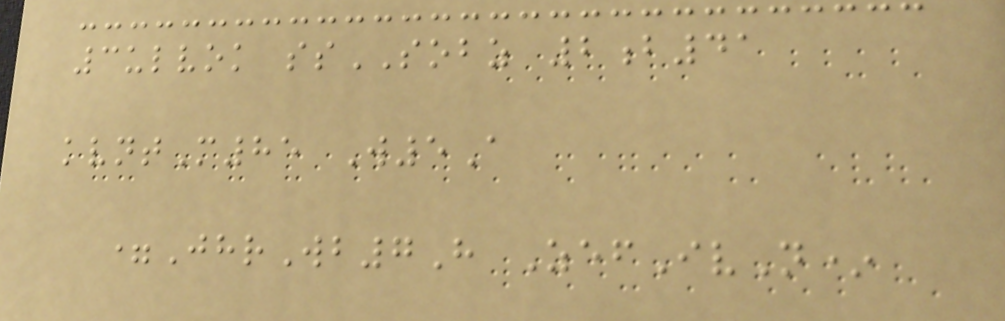3ulvok ssSOBZ 2b41
kvntM85 W5A
=JhrWb7H ZefIvN*
